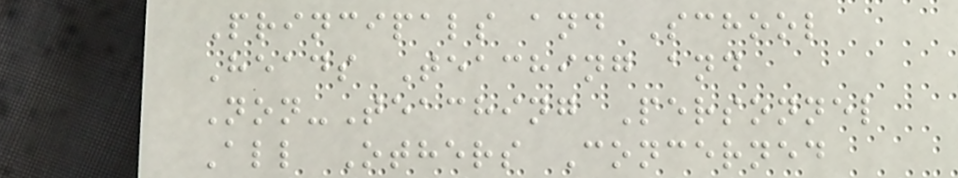Principals and School
Heads Teaching and
Non-Teaching Personnel
All Others Concerned
